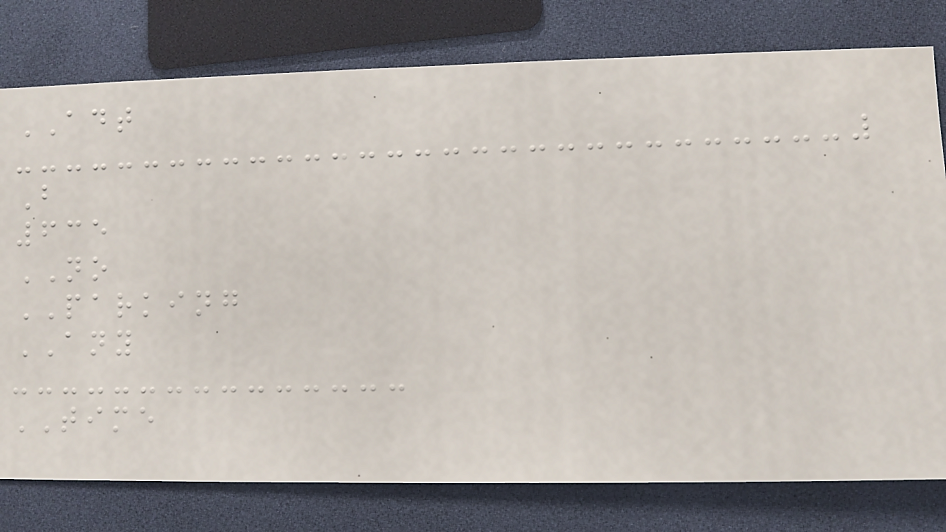ADT
B
635
NO
PARKING
ANY
TIME
